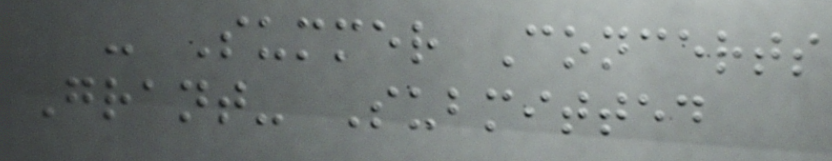- Summer Concerts
Grant- Submitted
